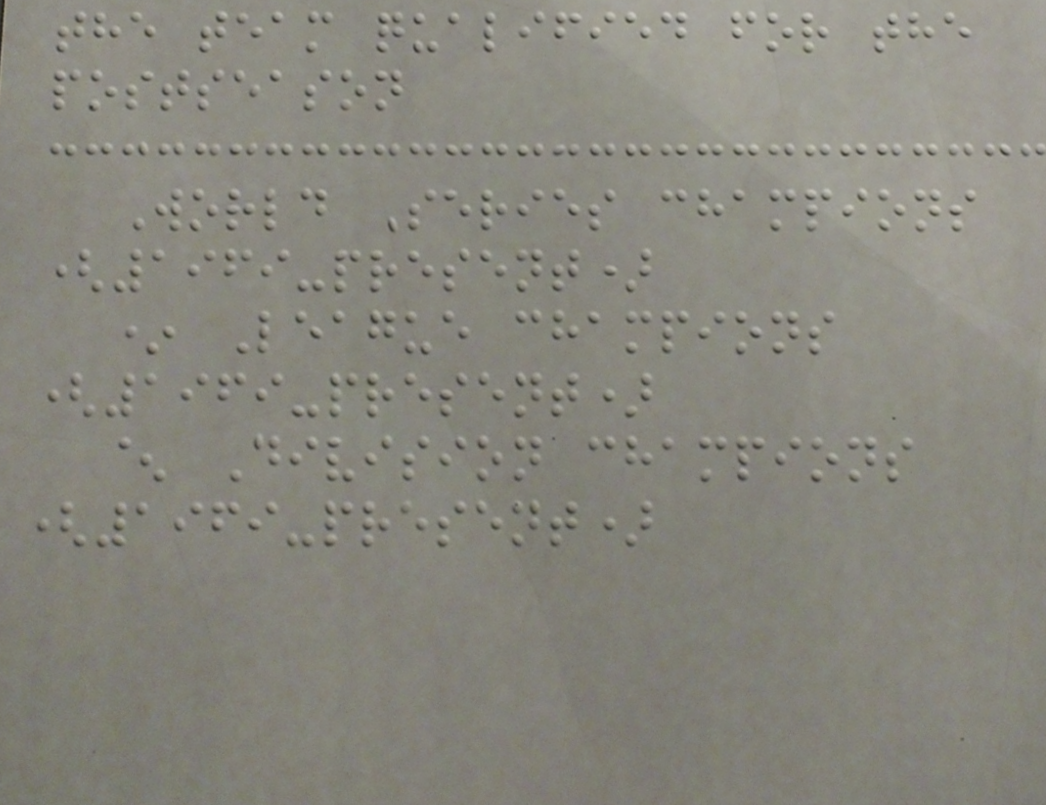the team qualified for the
postseason
World Series champions
(1969-present)
* League champions
(1969-present)
^ Division champions
(1969-present)
